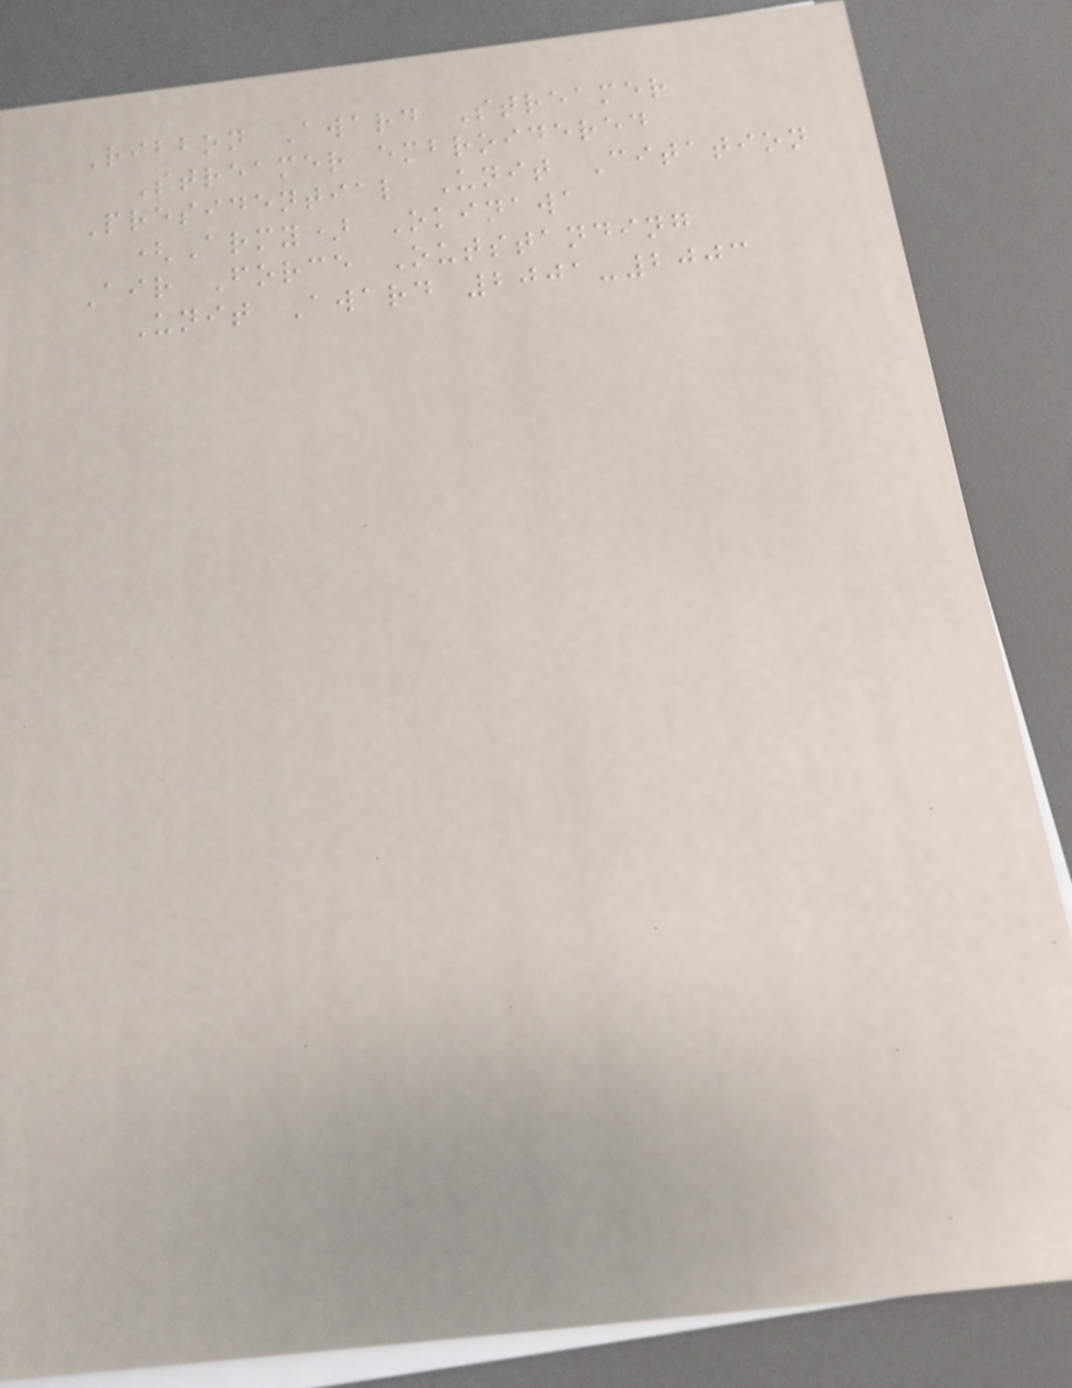Ribbon Award Streamer
Streamer embroidered
Presidential Unit Citation
(Army) Okinawa
Air Force Outstanding
Unit Award 2001-2003
